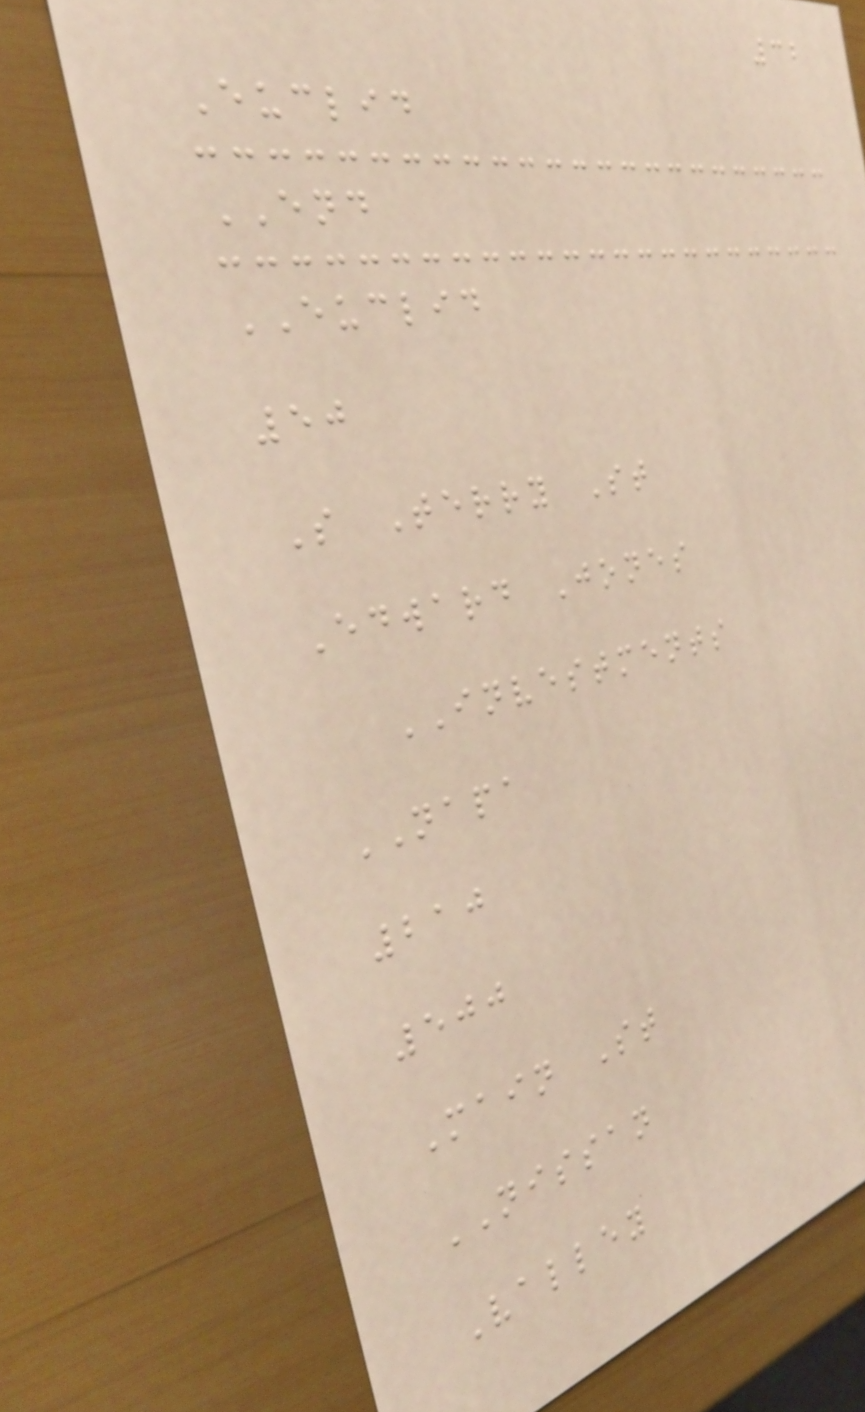32
Euclid
END
EUCLID
50
S Terry St
Edward Jones
INVESTMENTS
NAPA
210
500
Main St
NISSAN
Valley
